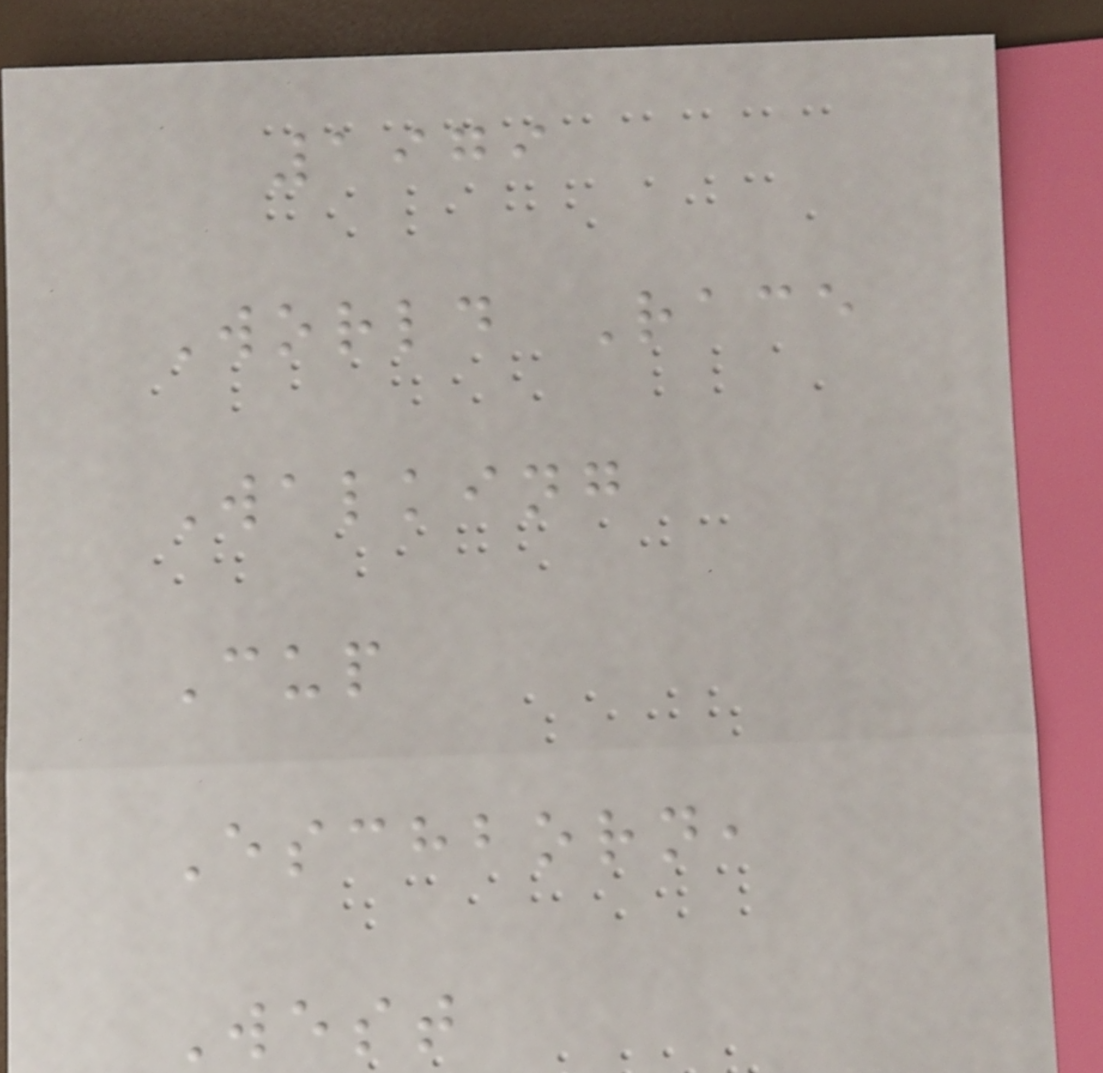1979
World Race
Walking
Cup
Eschborn,
West
